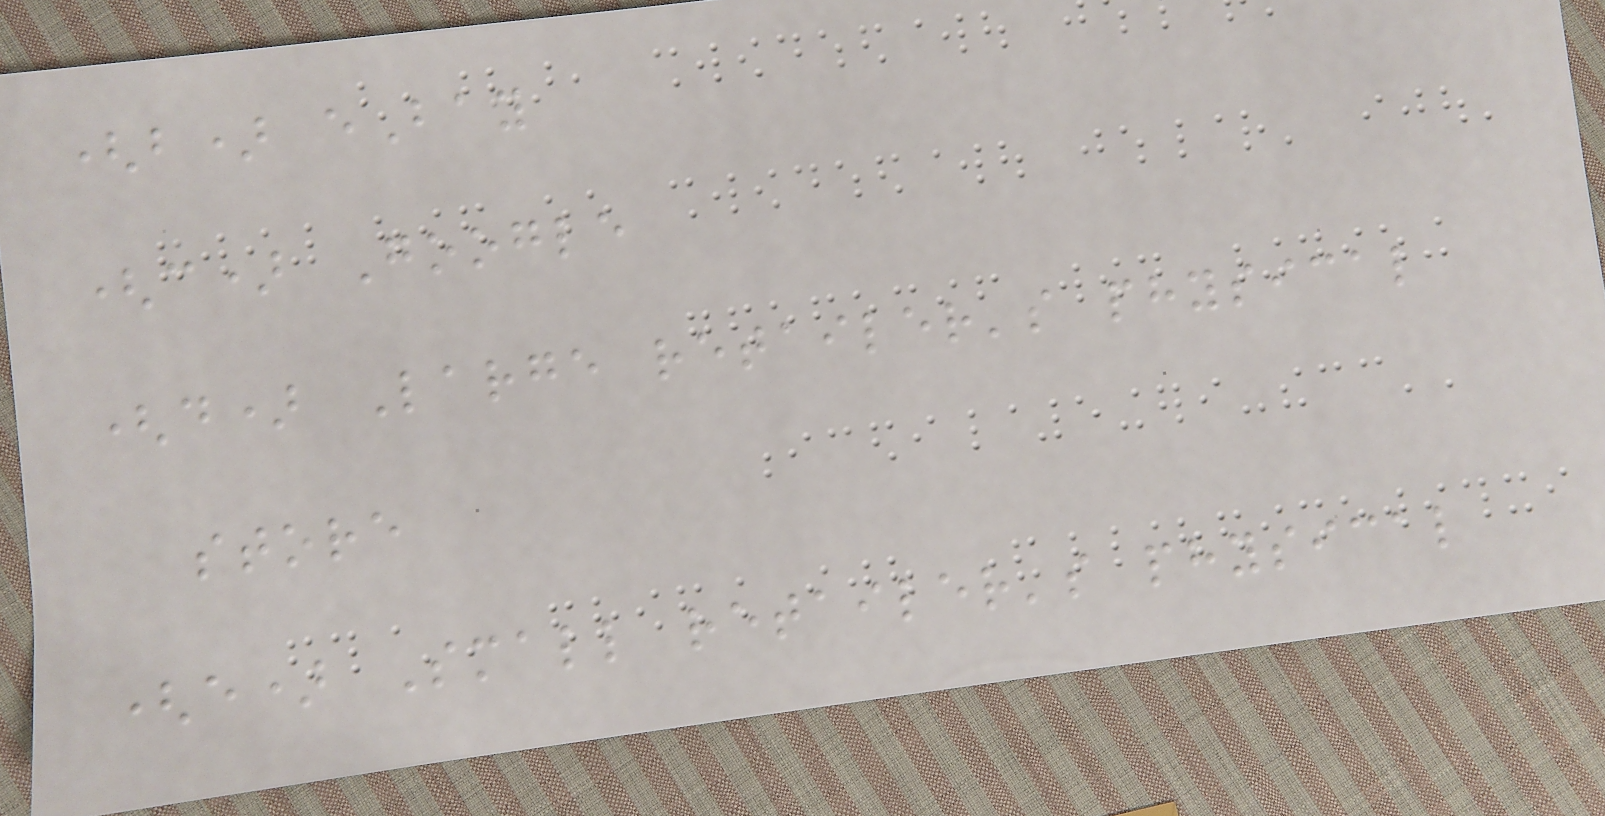(b) eBay
(c) Google
(d) Large retailer's physical
store
(e) Small retailer's physical
